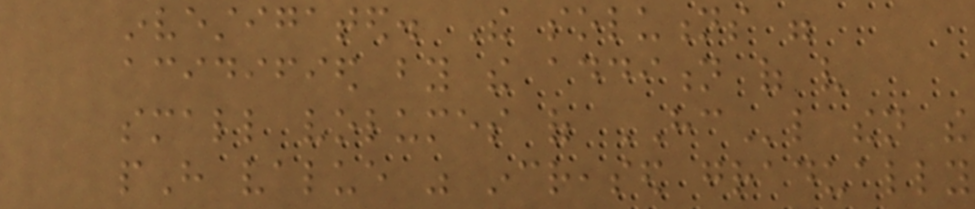investigated. The solutions were
acidified by the addition of very
small volumes of HCl then the
pH value was increased gradually
